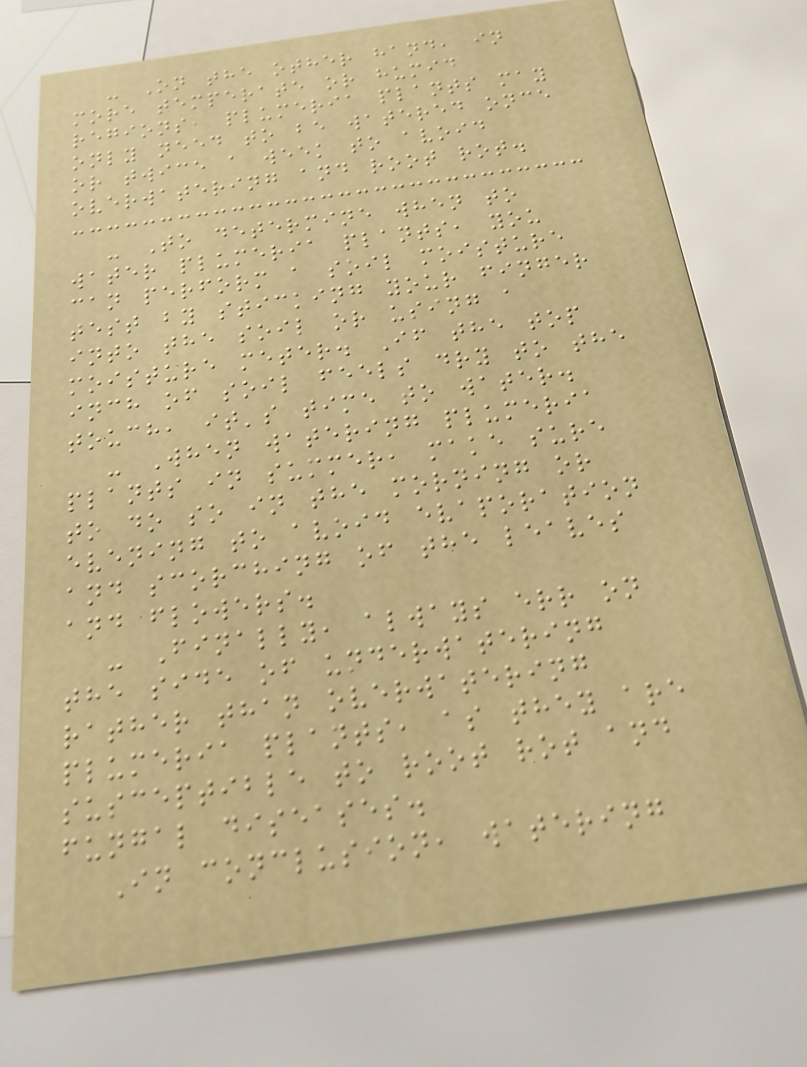- On the other hand, in
more temperate or humid
regions, plumeria plants may
only need to be watered once
or twice a week to avoid
overwatering and root rot.
- To determine when to
water plumeria plants, you
can perform a soil moisture
test by sticking your finger
into the soil or using a
moisture meter. If the top
inch of soil feels dry to the
touch, it's time to water.
- When watering plumeria
plants in summer, make sure
to do so in the morning or
evening to avoid evaporation
and scorching of the leaves
and flowers.
- Finally, always err on
the side of underwatering
rather than overwatering
plumeria plants, as they are
susceptible to root rot and
fungal diseases.
In conclusion, watering
